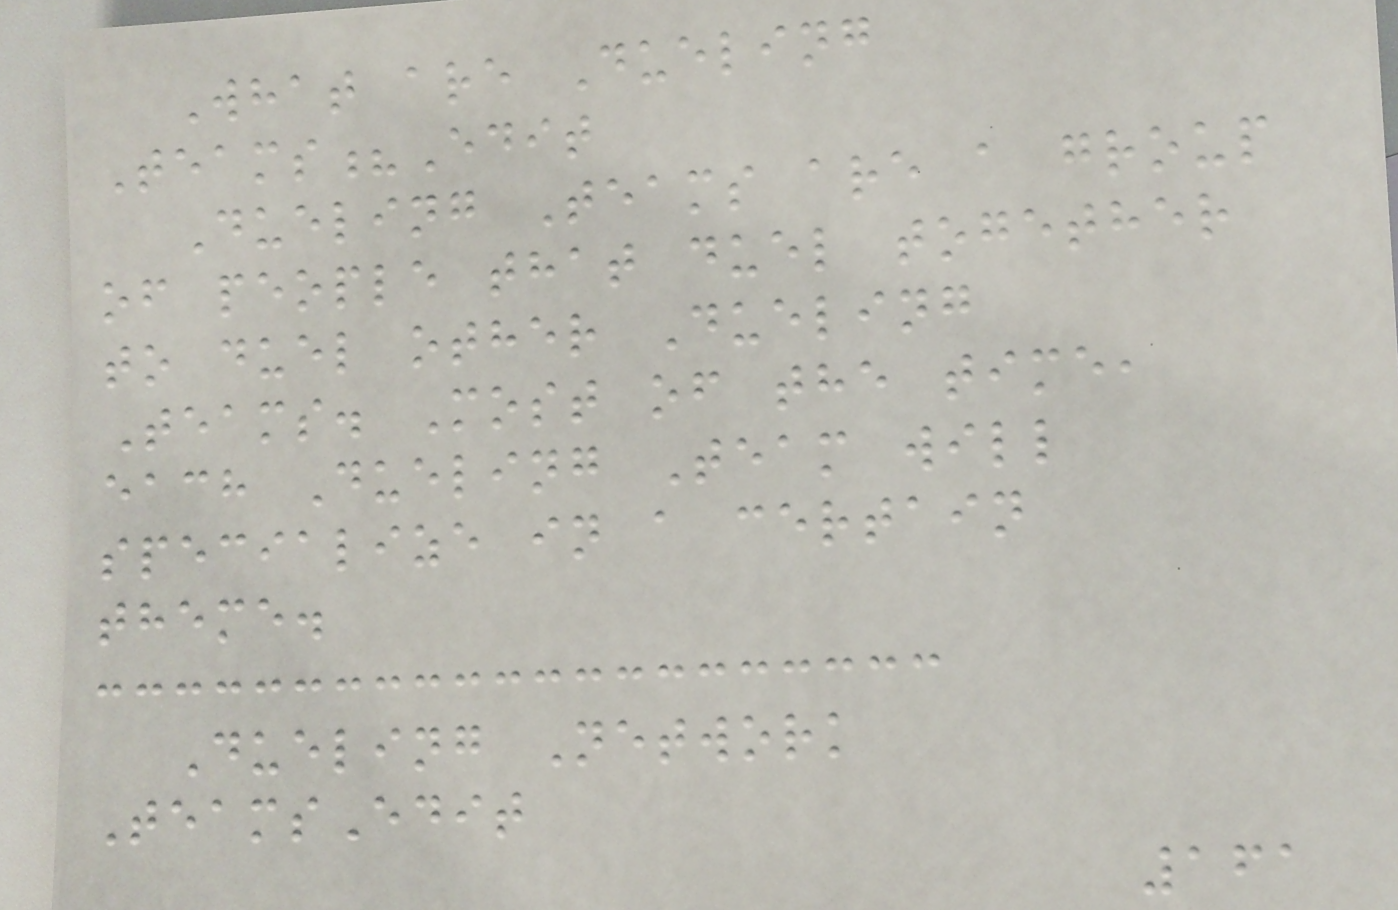What are Dueling
Teams?Edit
Dueling Teams are a group
of people that duel together
to duel other Dueling
Teams. Most of the time,
each Dueling Team will
specialize in a certain
theme.
Dueling Network
TeamsEdit
161
